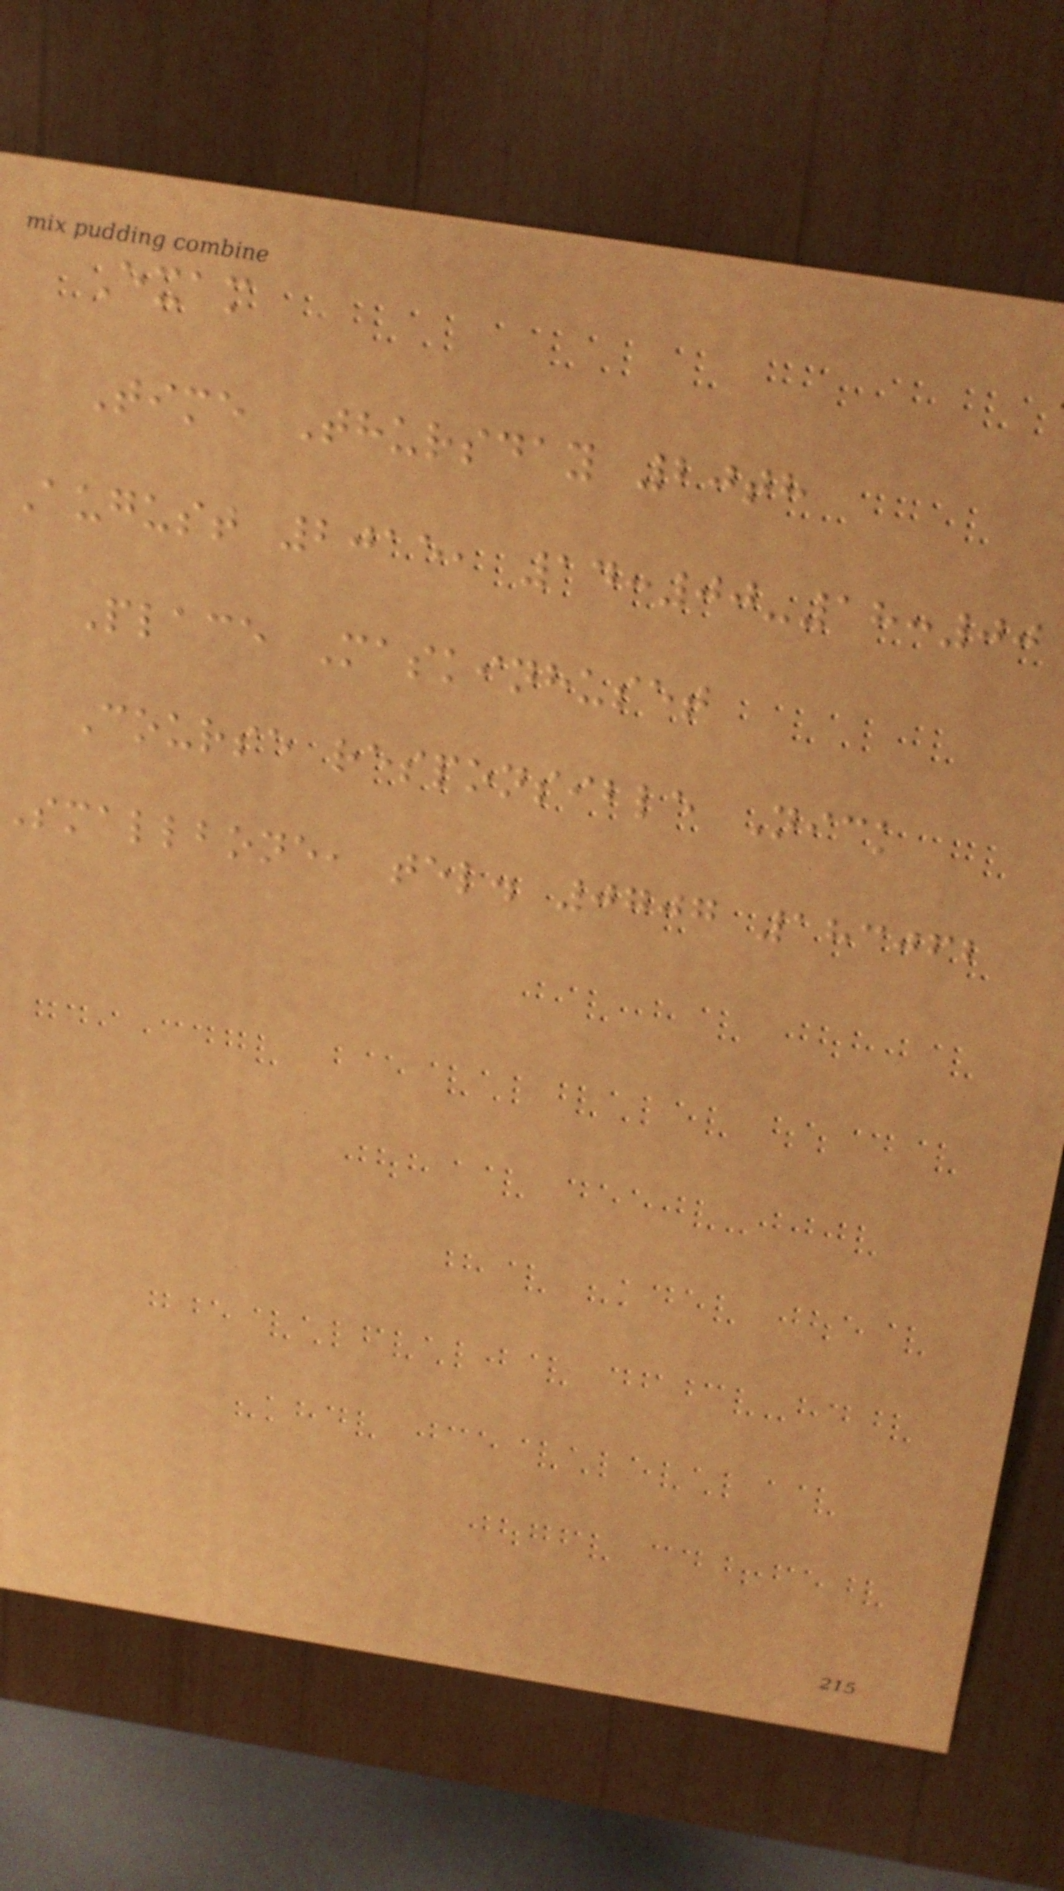Exam
Time Thursday 20th
August 2015, 14:00-18:00
Place Maskinhuset
Course responsible Nick
smallbone, tel. 0707 183062
